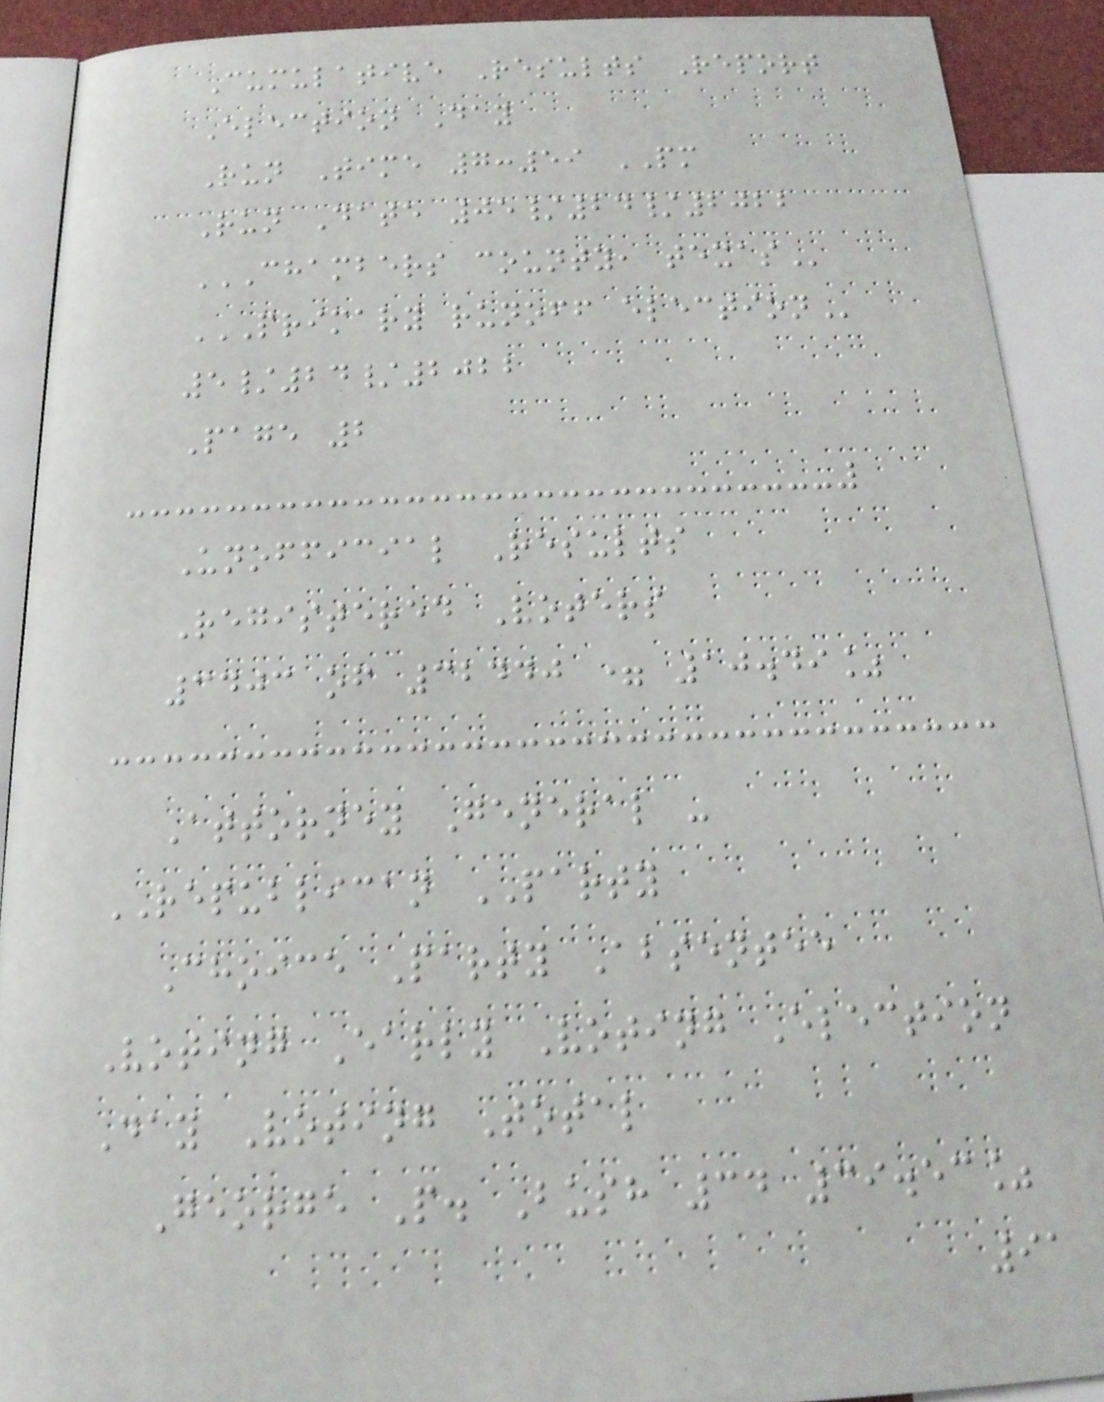Cumulative Results Report
Election Day
Run Time 7:59 PM
Run Date 05/24/2022
CHAMBERS COUNTY, TEXAS
PRIMARY RUNOFF ELECTION
5/24/2022
Page 2
Unofficial Results
Registered Voters
3403 of 32440 = 10.49%
Attorney General -
REPUBLICAN PARTY
Choice Party Absentee
Voting Early Voting Election
Day Voting Total
George P. Bush 34 39.53%
91
